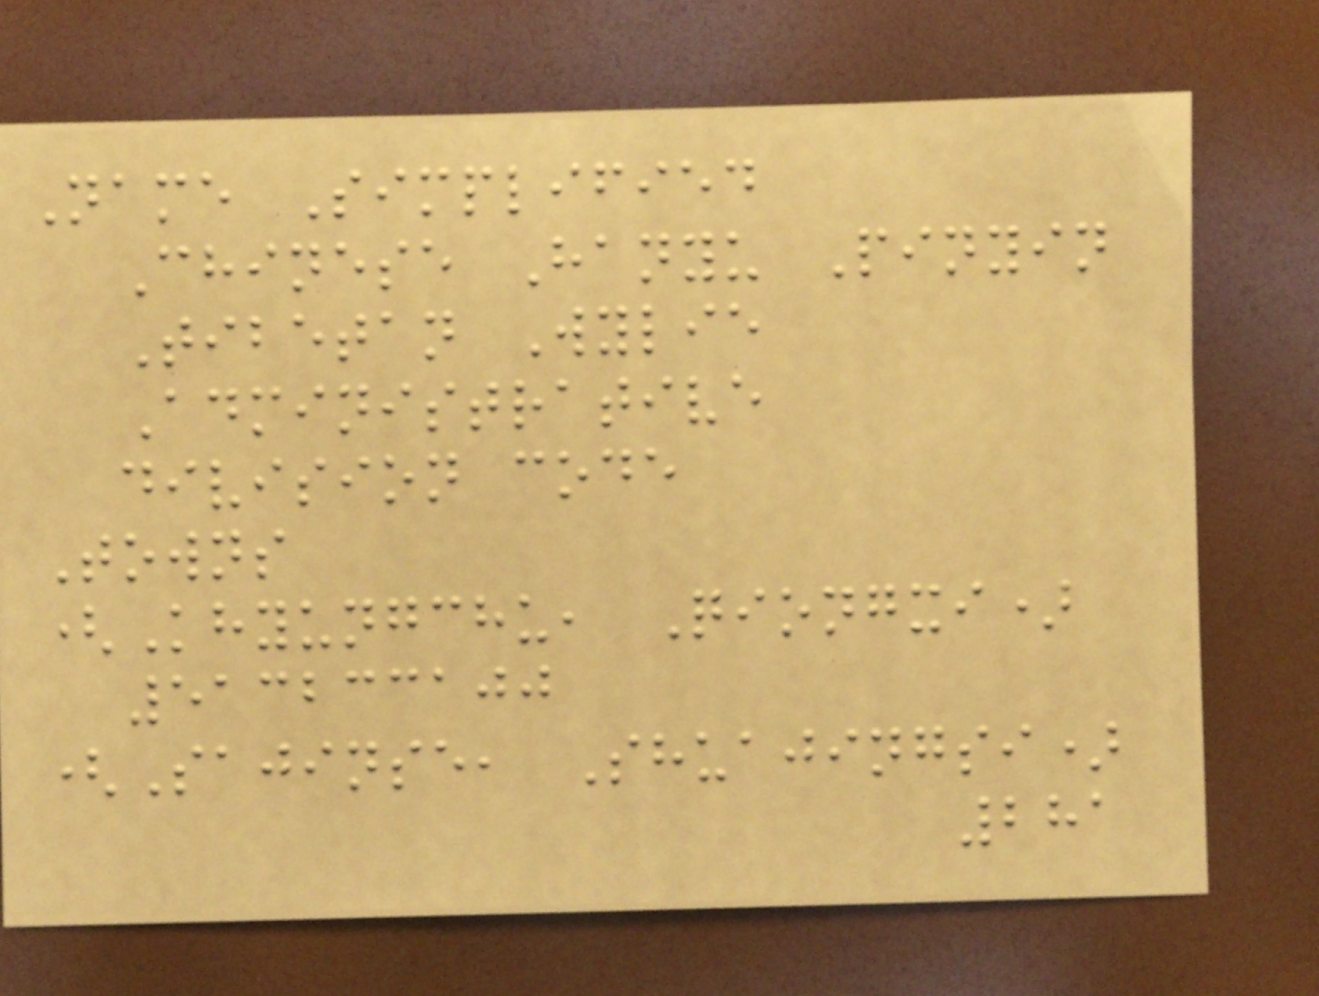Name Simplified
Chinese Hanyu Pinyin
Tibetan Wylie
Administrative
division code
Towns
(Khyungchu, Qiongxi)
513233100
(Sajinse, Shuajingsi)
281
